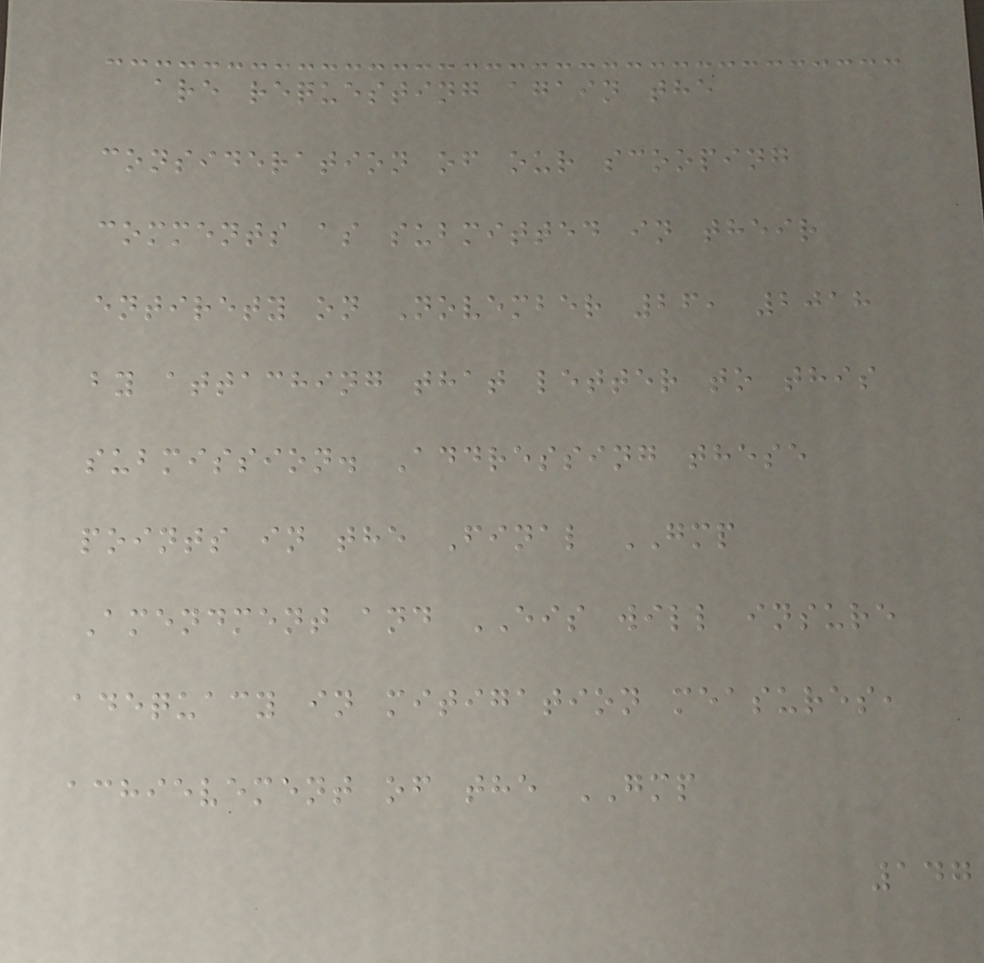are requesting again the
consideration of our scooping
comments as submitted in their
entirety on November 26, 2018
by attaching that letter to this
submission. Addressing these
points in the Final GMP
Amendment and EIS will insure
adequacy in mitigation measures,
achievement of the GMP
147
